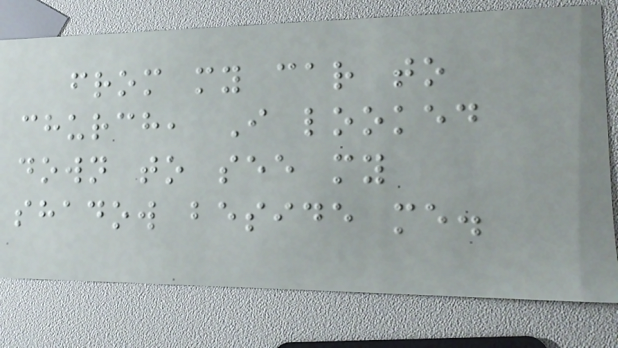from my car to
church, I looked
down to see my
shadow beside me.
